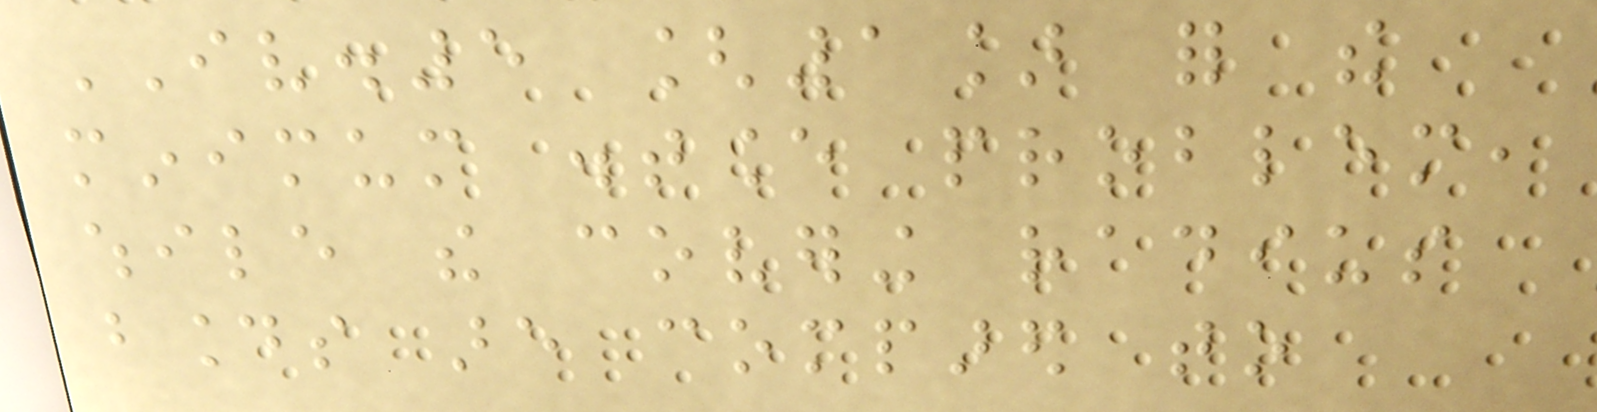IV.5 [1] for the
minimum distance problem,
while the covering radius
bounds are compared to
